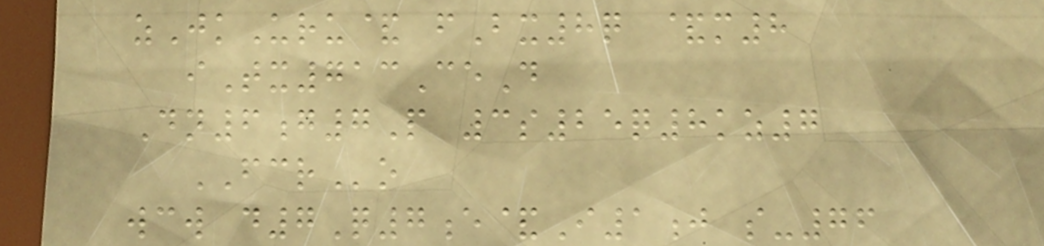zJkUru& fBx8q &m8
iTx713CeD
Dn6g7P 3s25q8kz7
FCRo
wcw d7Q7e&I1j s-76
